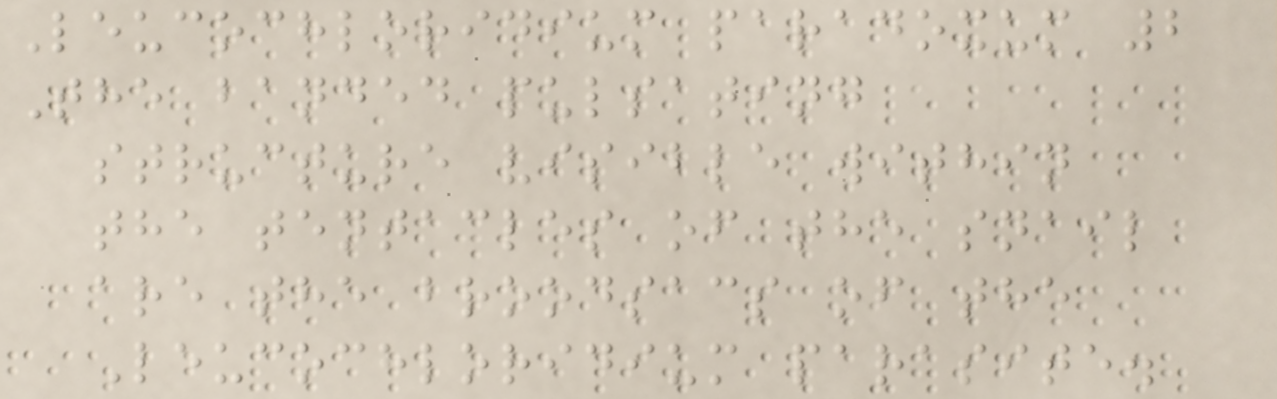Leucochloridium paradoxum 2
The banded pulsating
structure visible within
the tentacles of the snail
are the broodsacs of the
Leucochloridium parasite.
